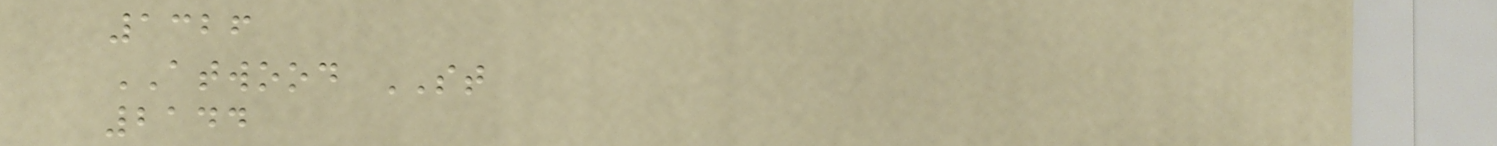1326
ATWOOD ST
2144
